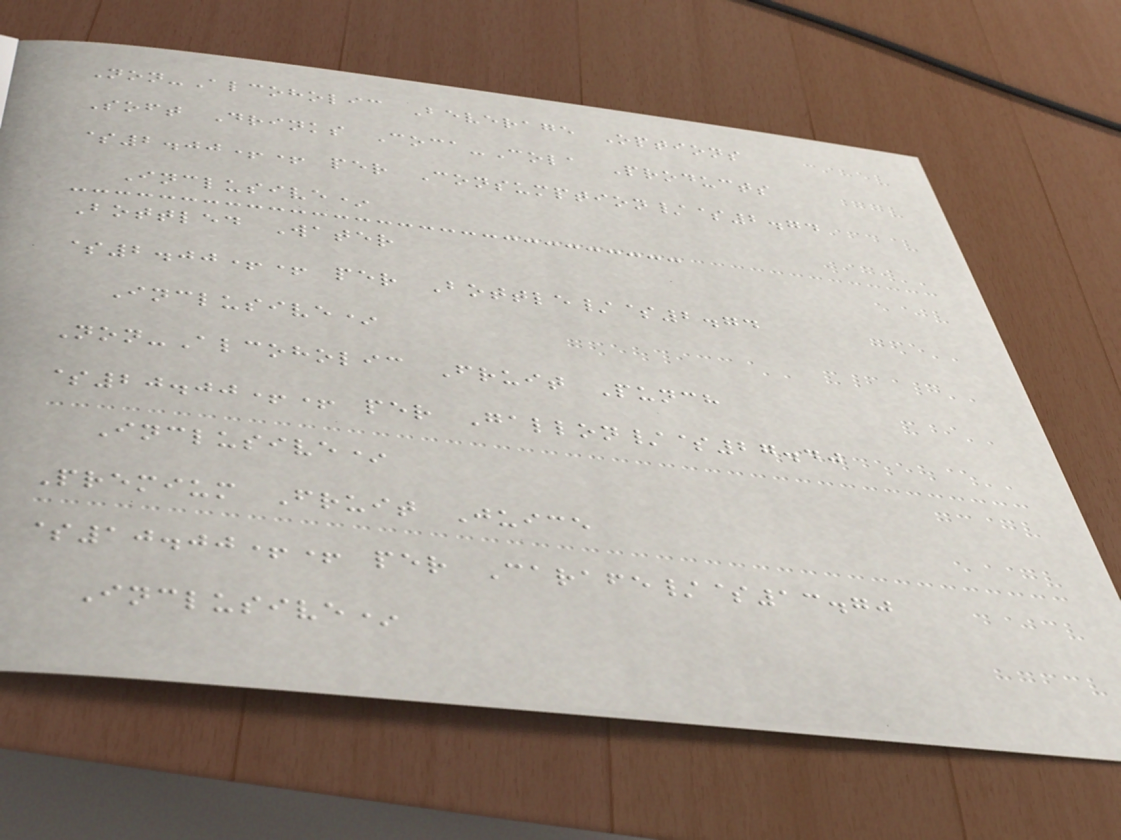Non-Alcoholic Beverage Options
Soft Drinks Coca-Cola Products
$2.00++ per Consumption/$2.74
Inclusive*
Bottled Water
$2.00++ per Bottle/$2.74
Inclusive*
Non-Alcoholic Fruit Punch
$20.00++ per Gallon/$27.40
Inclusive*
Premium Fruit Juice
$10.00++ per Carafe/$13.70
Inclusive*
